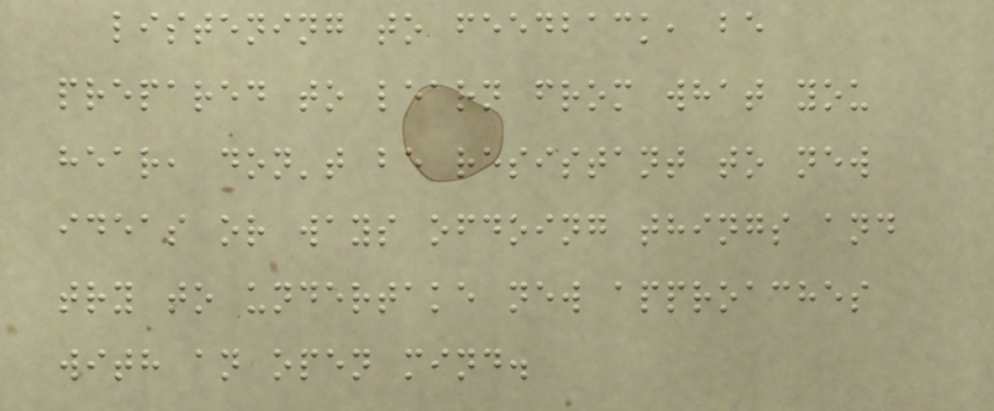listening to feedback, be
prepared to learn from what you
hear, don't be resistant to new
ideas or ways ofdoing things and
try to undertake new approaches
with an open mind.
